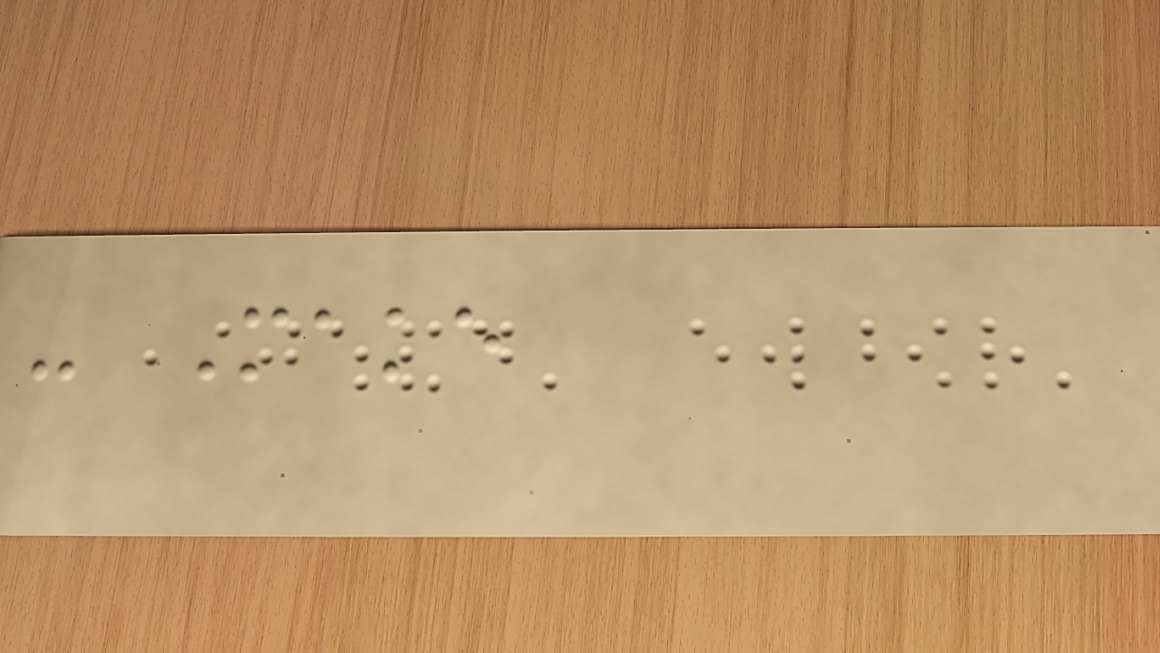- Make
